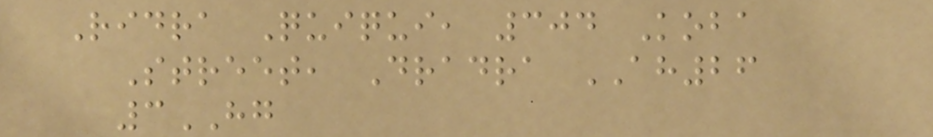Ridra Quiqui, 304 Koba
Street, Dradra AH26
3HG
